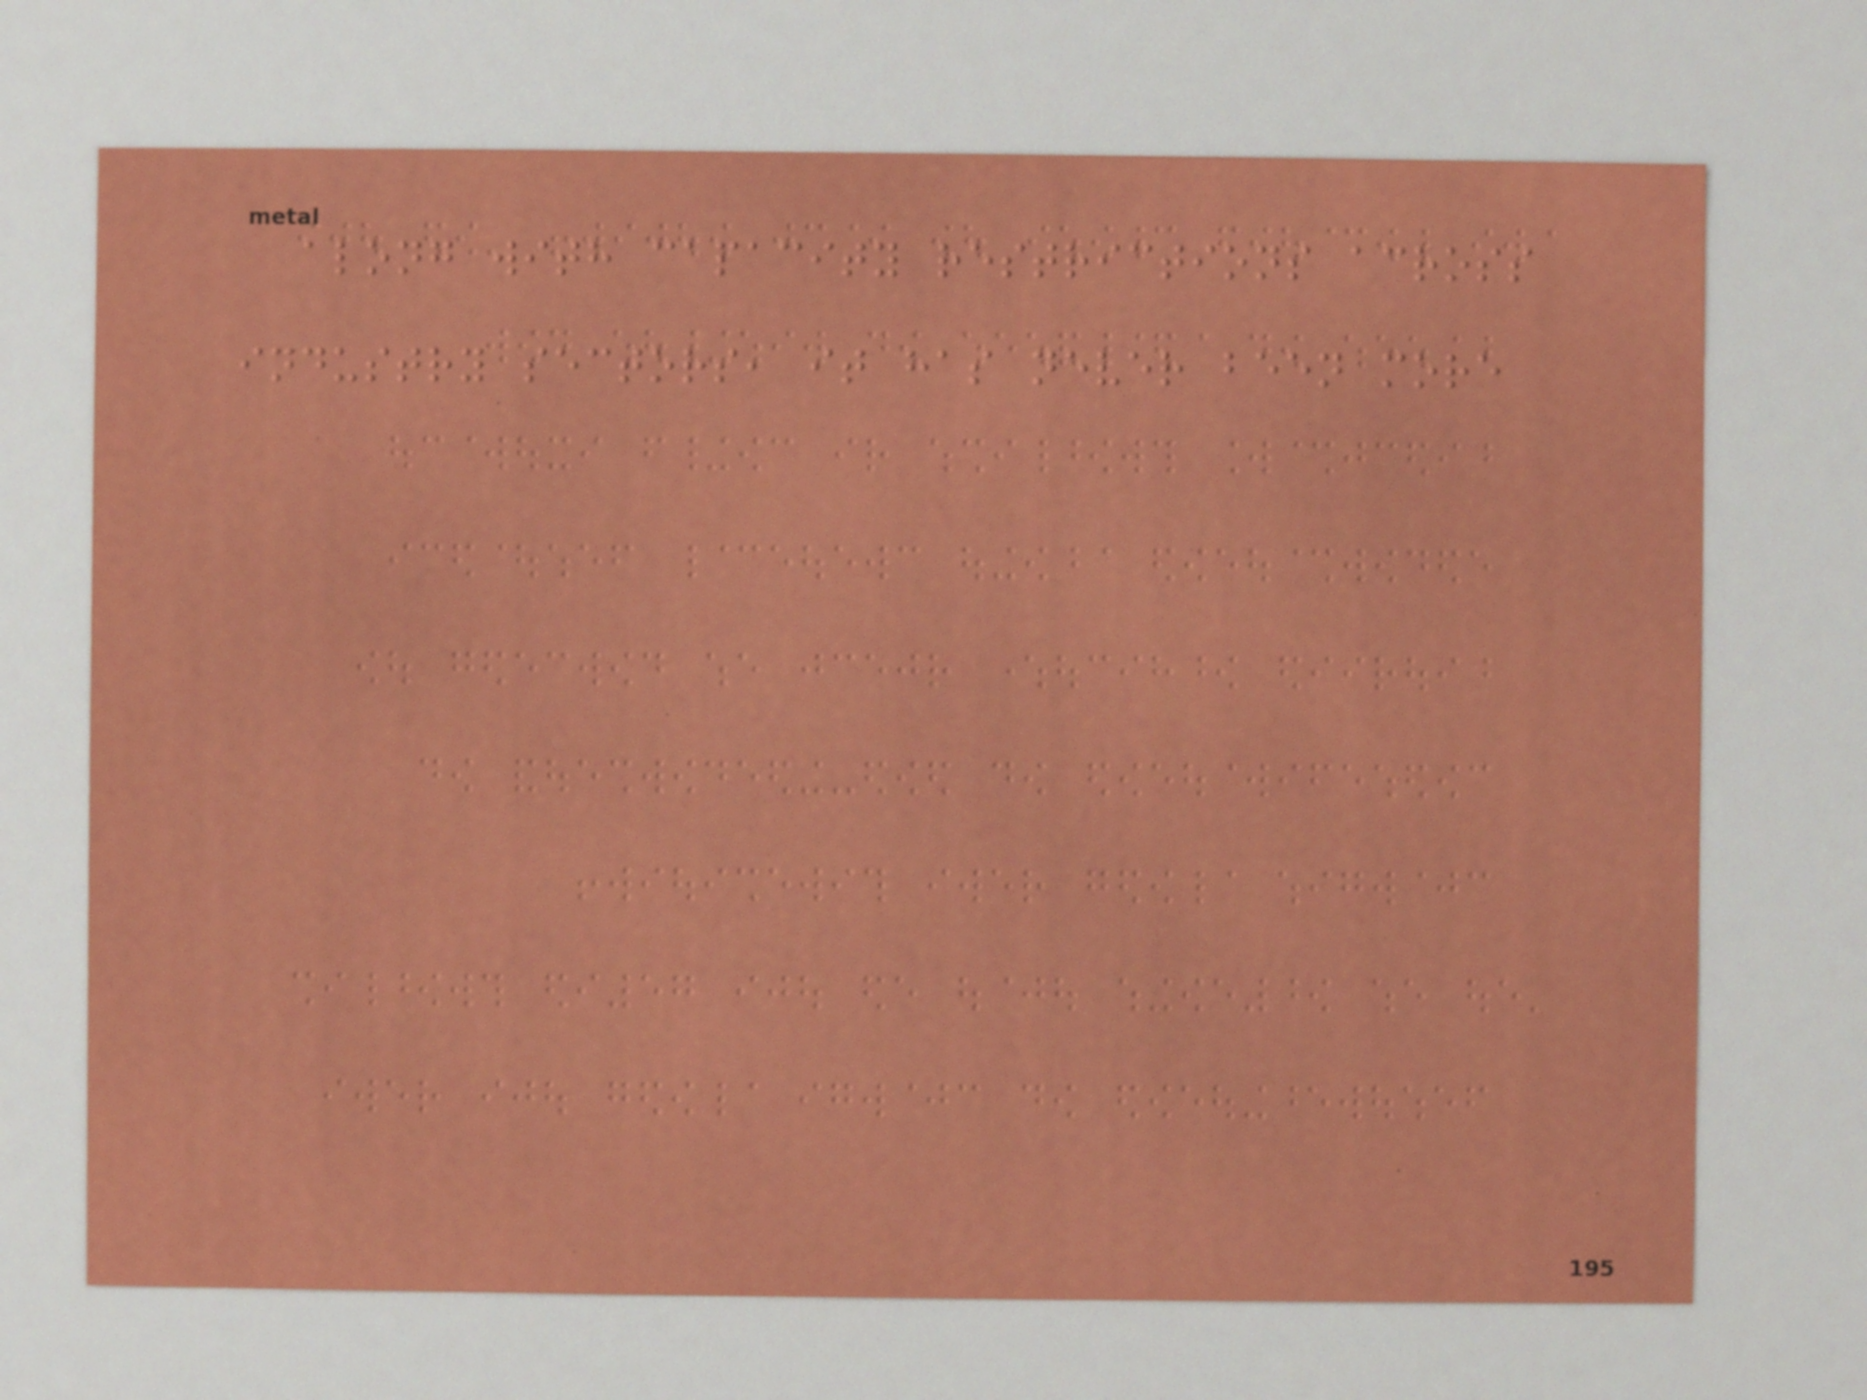along with capacity restrictions across
industry sectors, it has never been more
